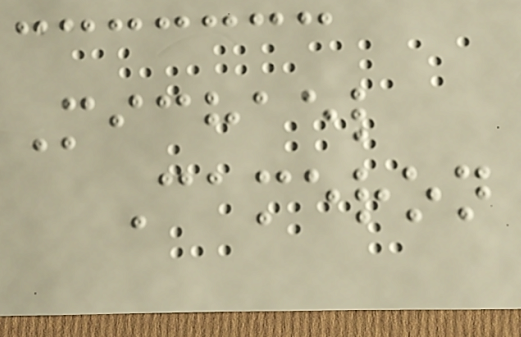Michael
Cameron
